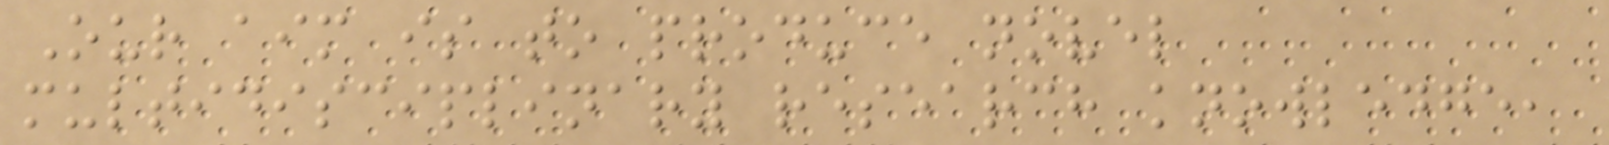Our aim is to produce novel
multidisciplinary research knowledge,
